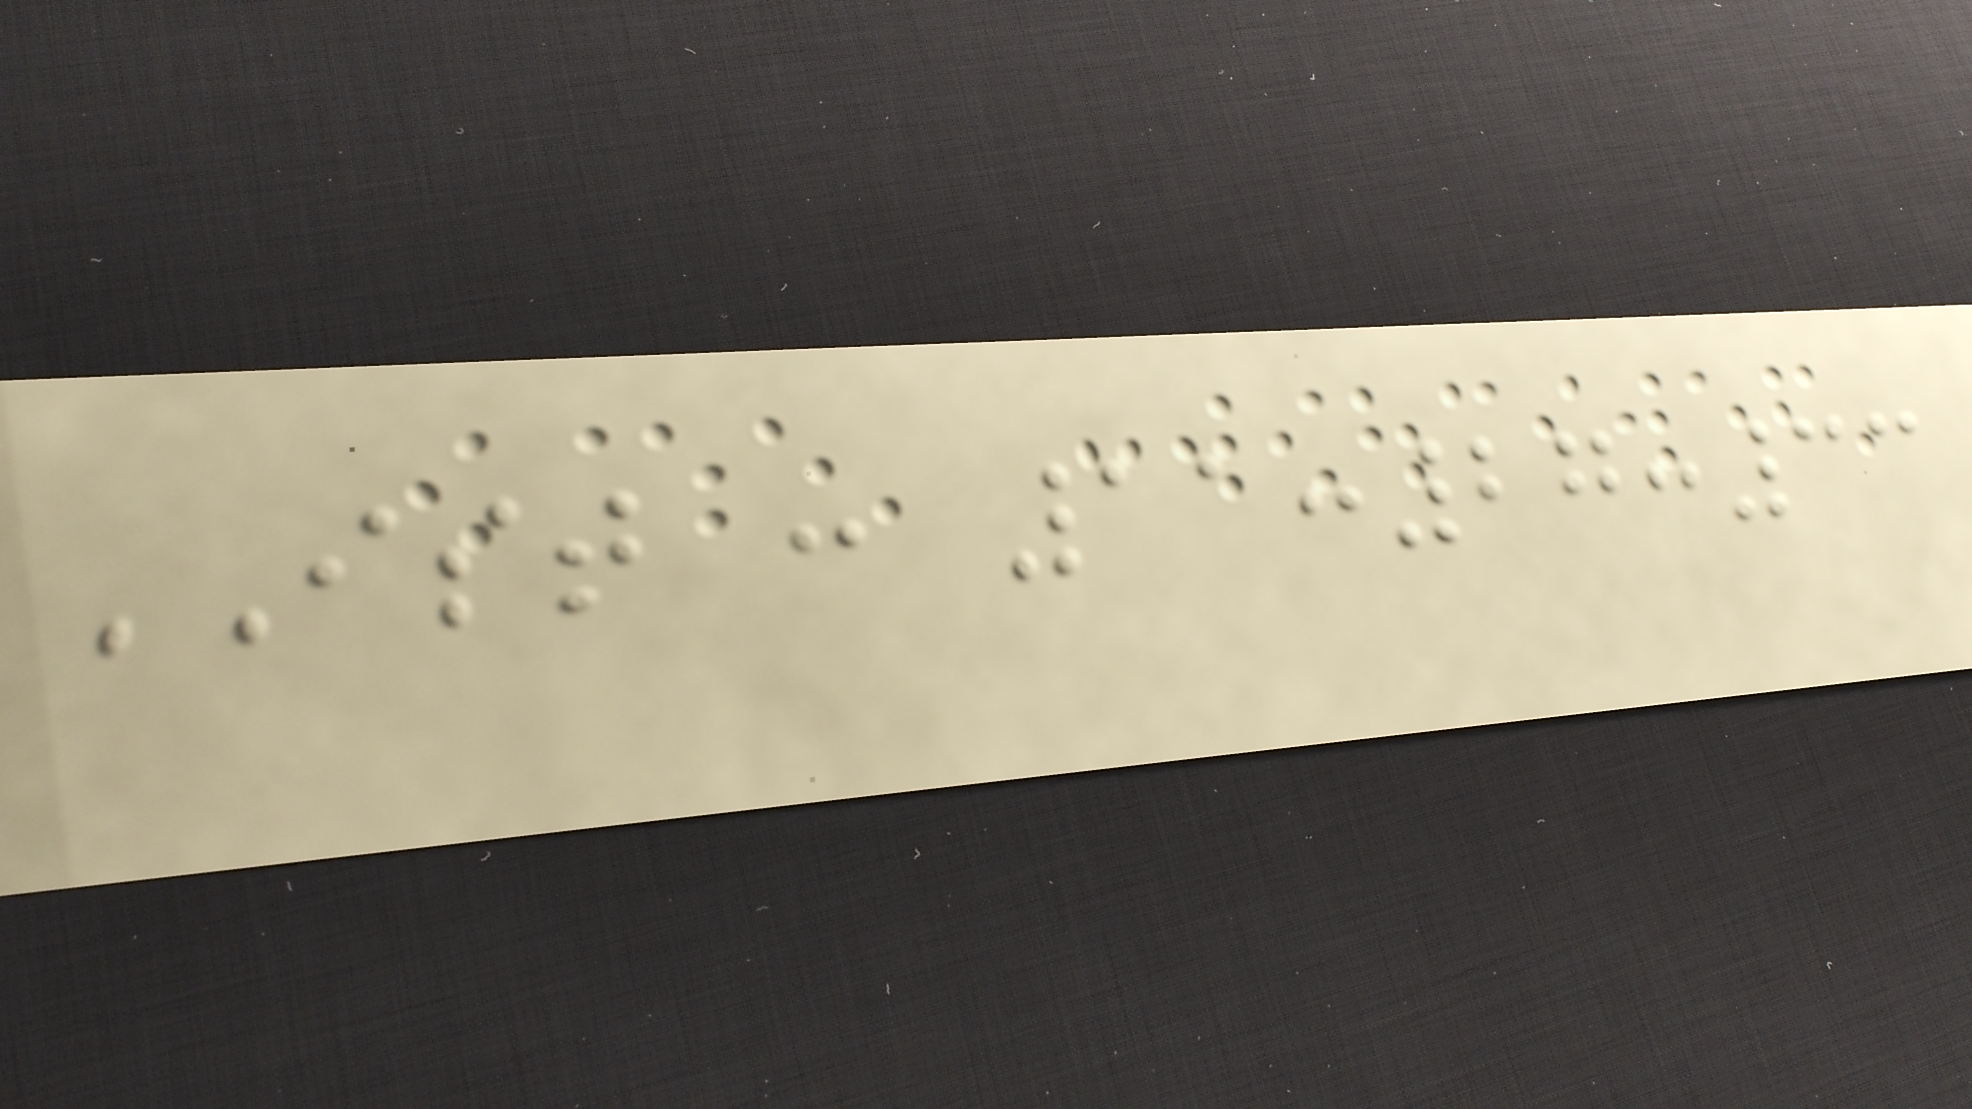IST : 11:27:33
